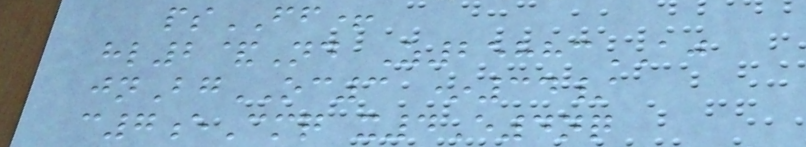psFF+
hl2&Nd Z25883AJ
jnBgOC3 *34/
c7eCmq x4E4nq
